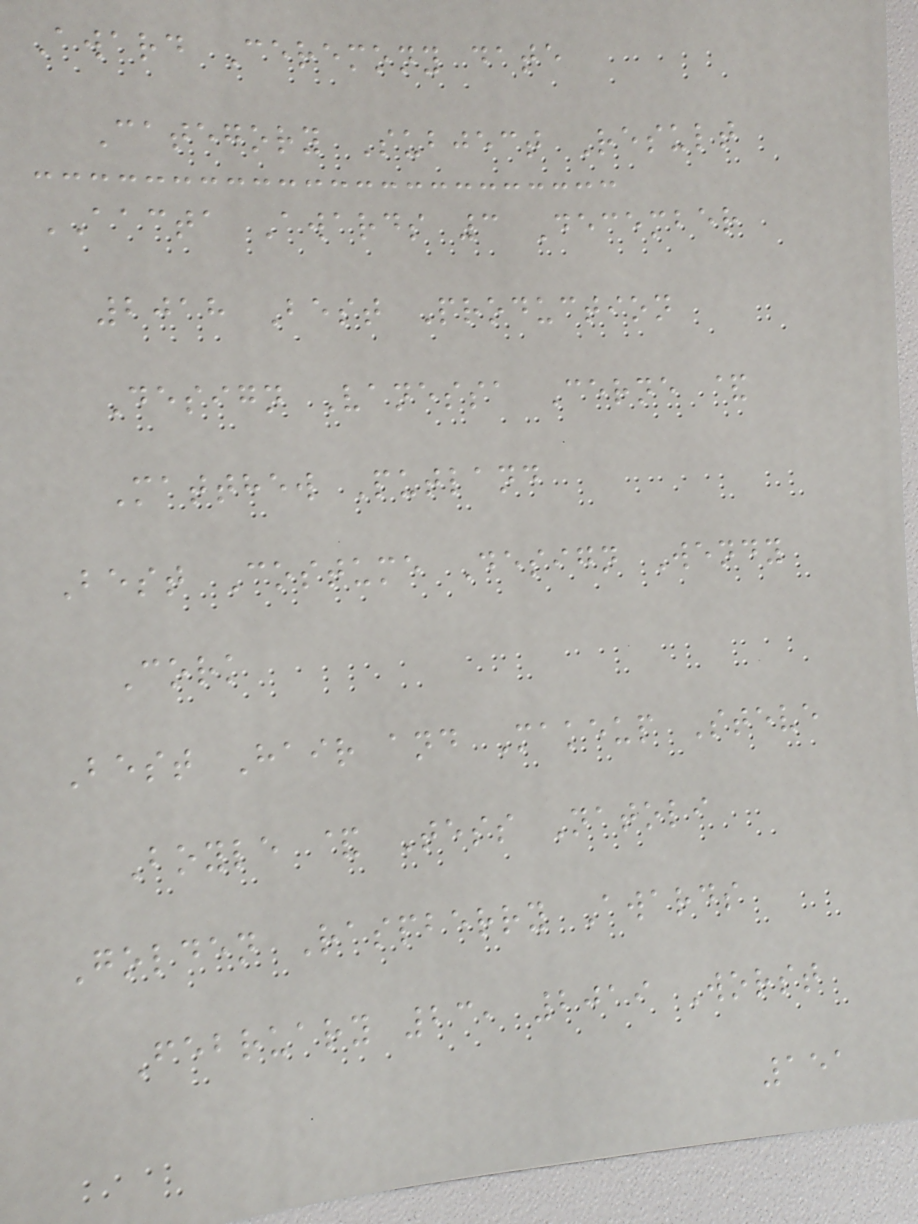Award Ceremony date
Category Subject Result
AACTA Awards 3 December
2018 Best Production
Design Vanessa Cerne &
Matthew Putland
Best Costume Design Wendy
Cork
Best Hair and Makeup Steve
Boyle & Tess Natoli
Golden Raspberry Awards
February 23, 2019 Worst
151
